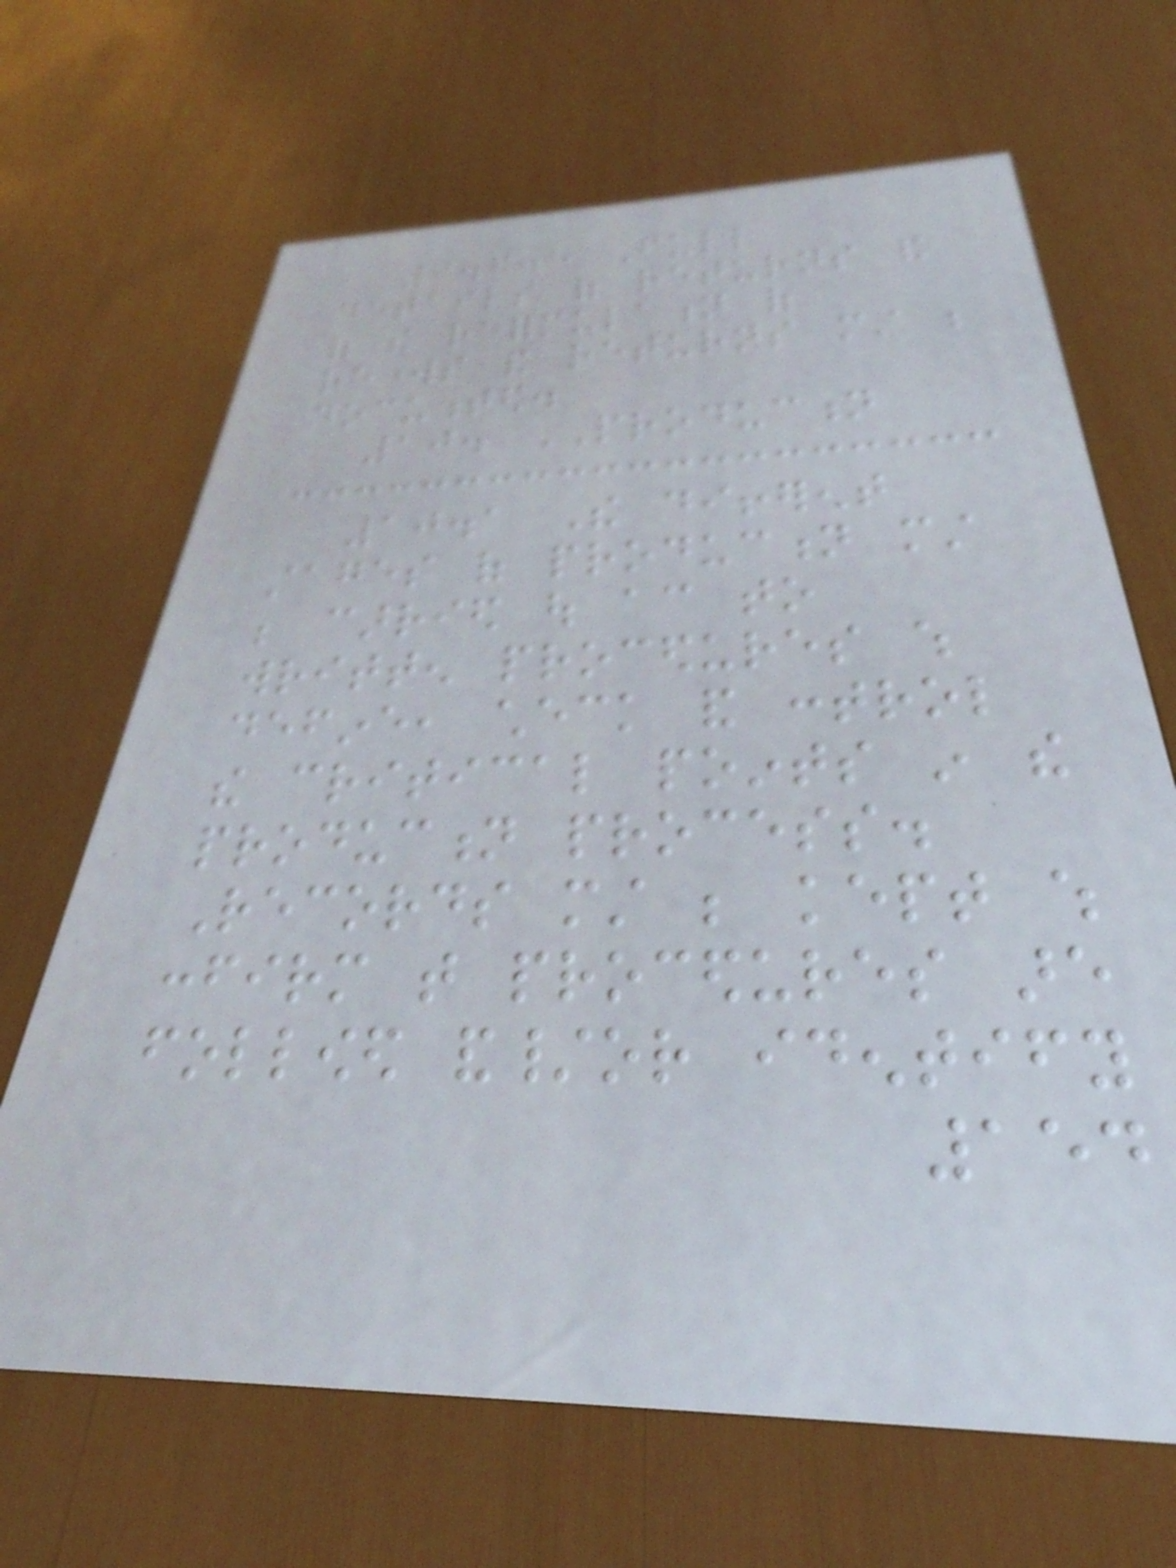9.6.5 Full
details of returns and
of the reformulation of
reworks and returns must be
documented.
10. PRODUCTION
10.1 The different
stages of production must
be carried out according to
written procedures which
define, check and control
the critical points in the
production process.
Records must be kept which
confirm that procedures are
followed and/or identify
154
